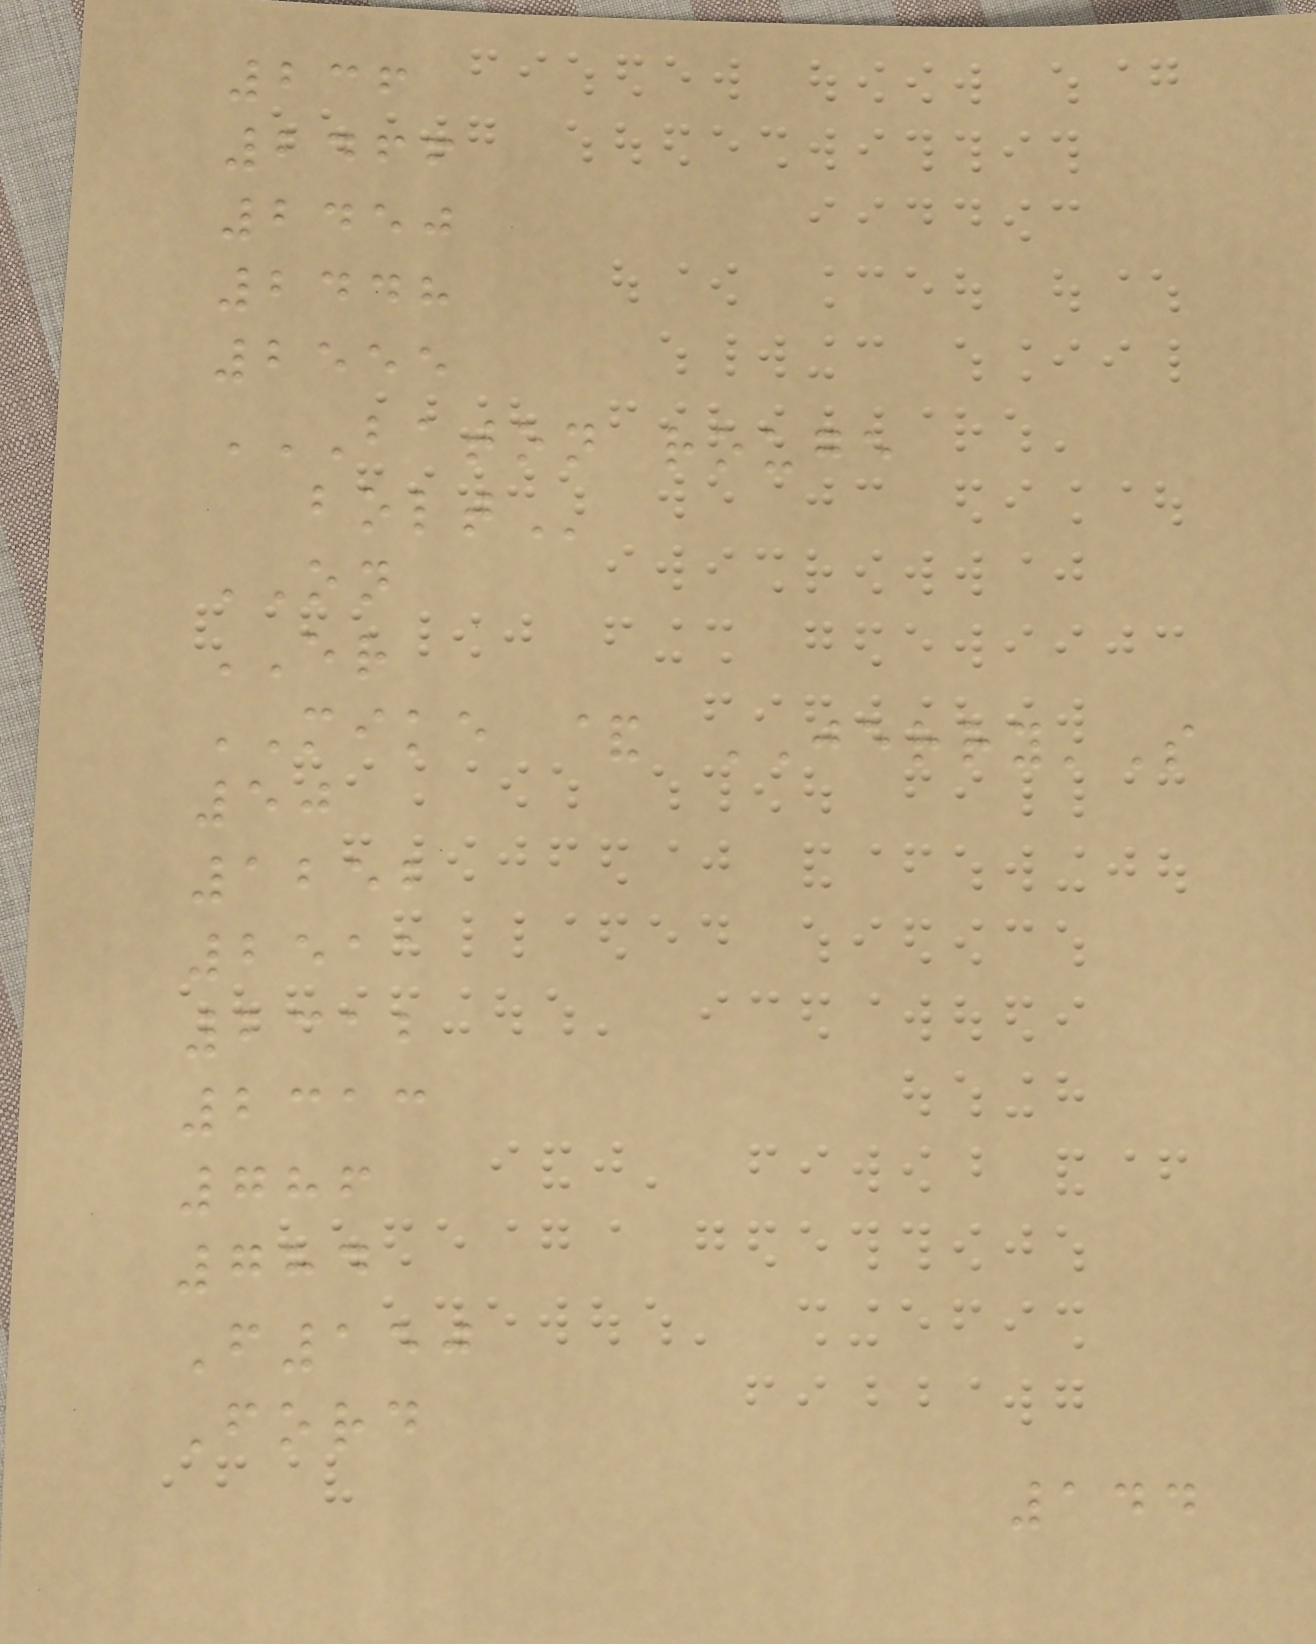236
2466
2450
2448
2555
BATON ROUGE
BOLT
ON
ER
MIKE & JERRY'S
50
1252
2511
2312
2313
786
784
F150
Ford
144
